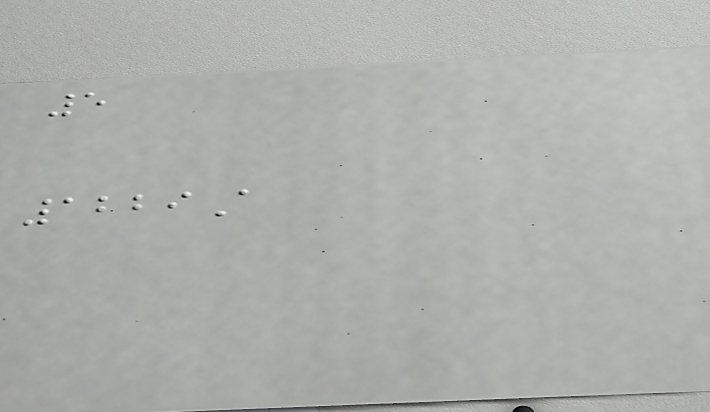5
1229A
